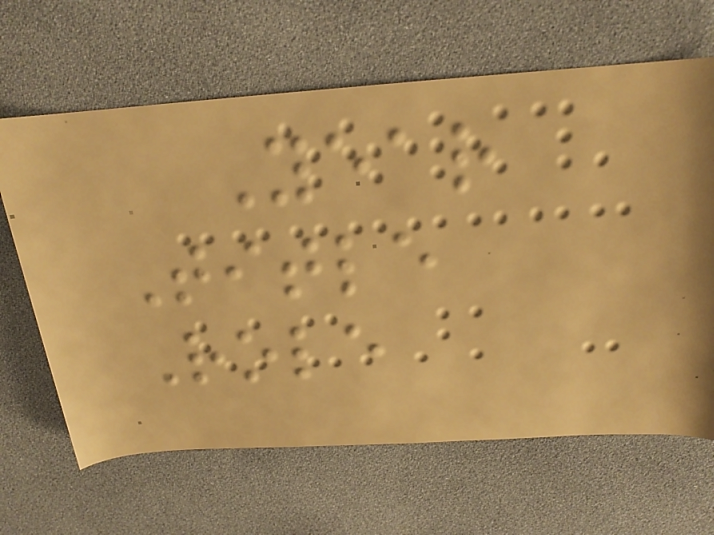Year
Title
Role
